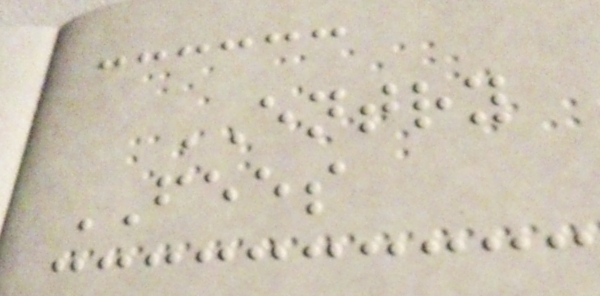ENTRY
FEES
